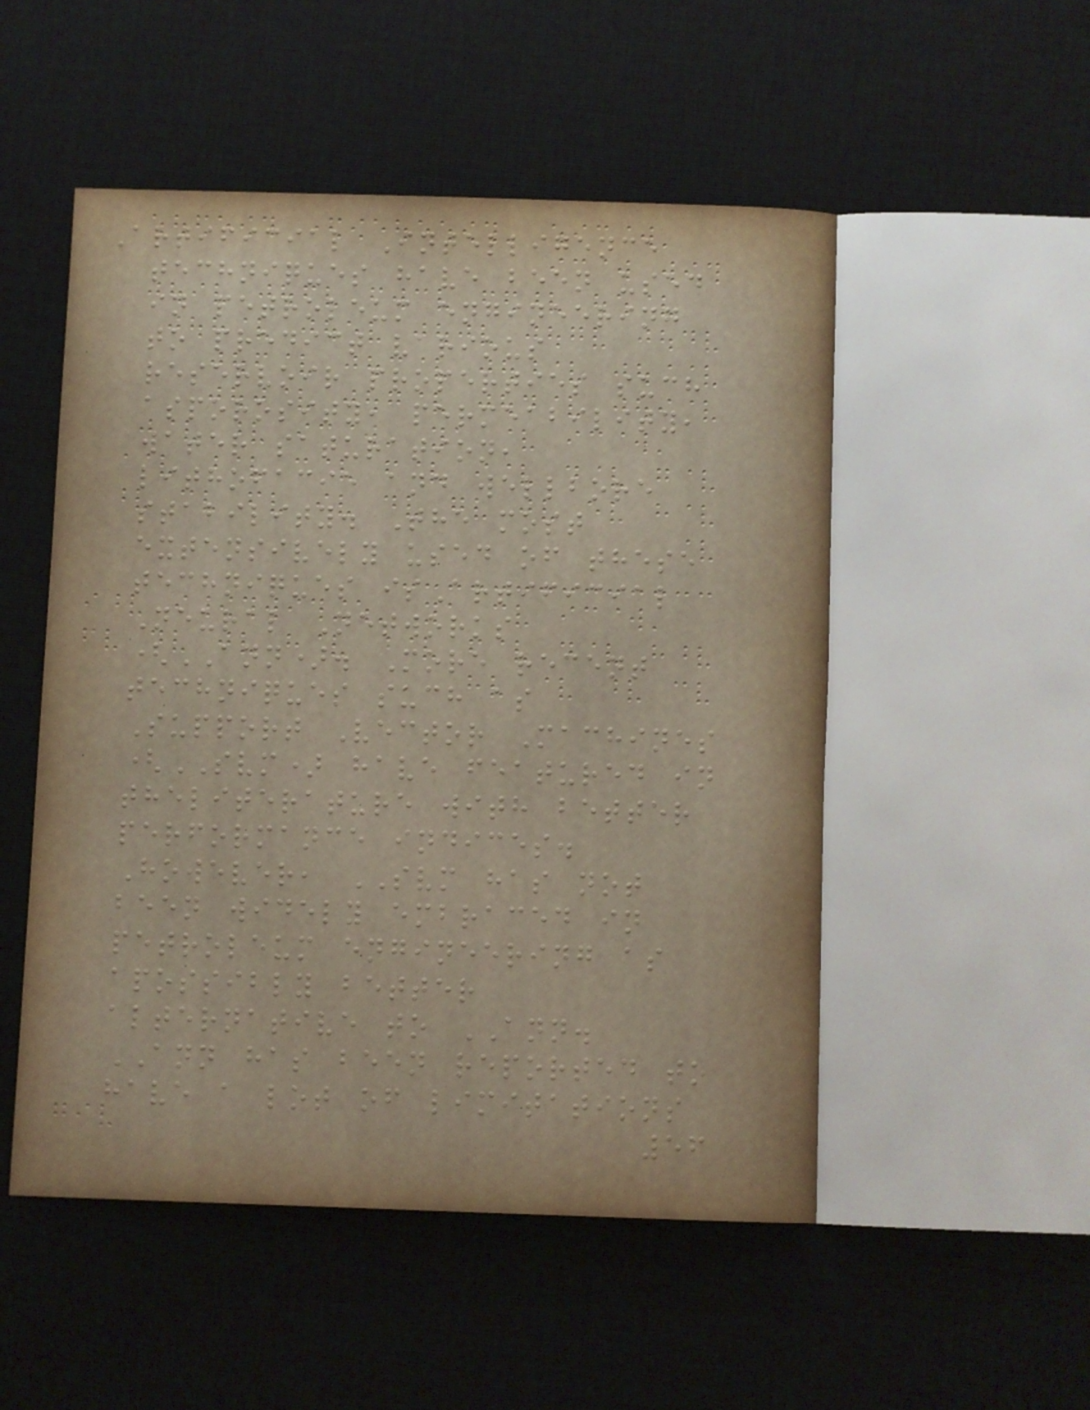Artificial Intelligence
techniques have been used
in petroleum engineering
to predict various
reservoir properties such
asporosity, permeability,
water saturation,
lithofacie and wellbore
stability. The most
extensively used of these
techniques isArtificial
Neural Networks
(ANN). More recent
techniques such as
Support Vector Machines
(SVM) have featured in
theliterature with better
performance indices.
However, SVM has not
been widely embraced in
petroleum engineering as
apossibly better
alternative to ANN.
ANN has been reported to
have a lot of limitations
56
